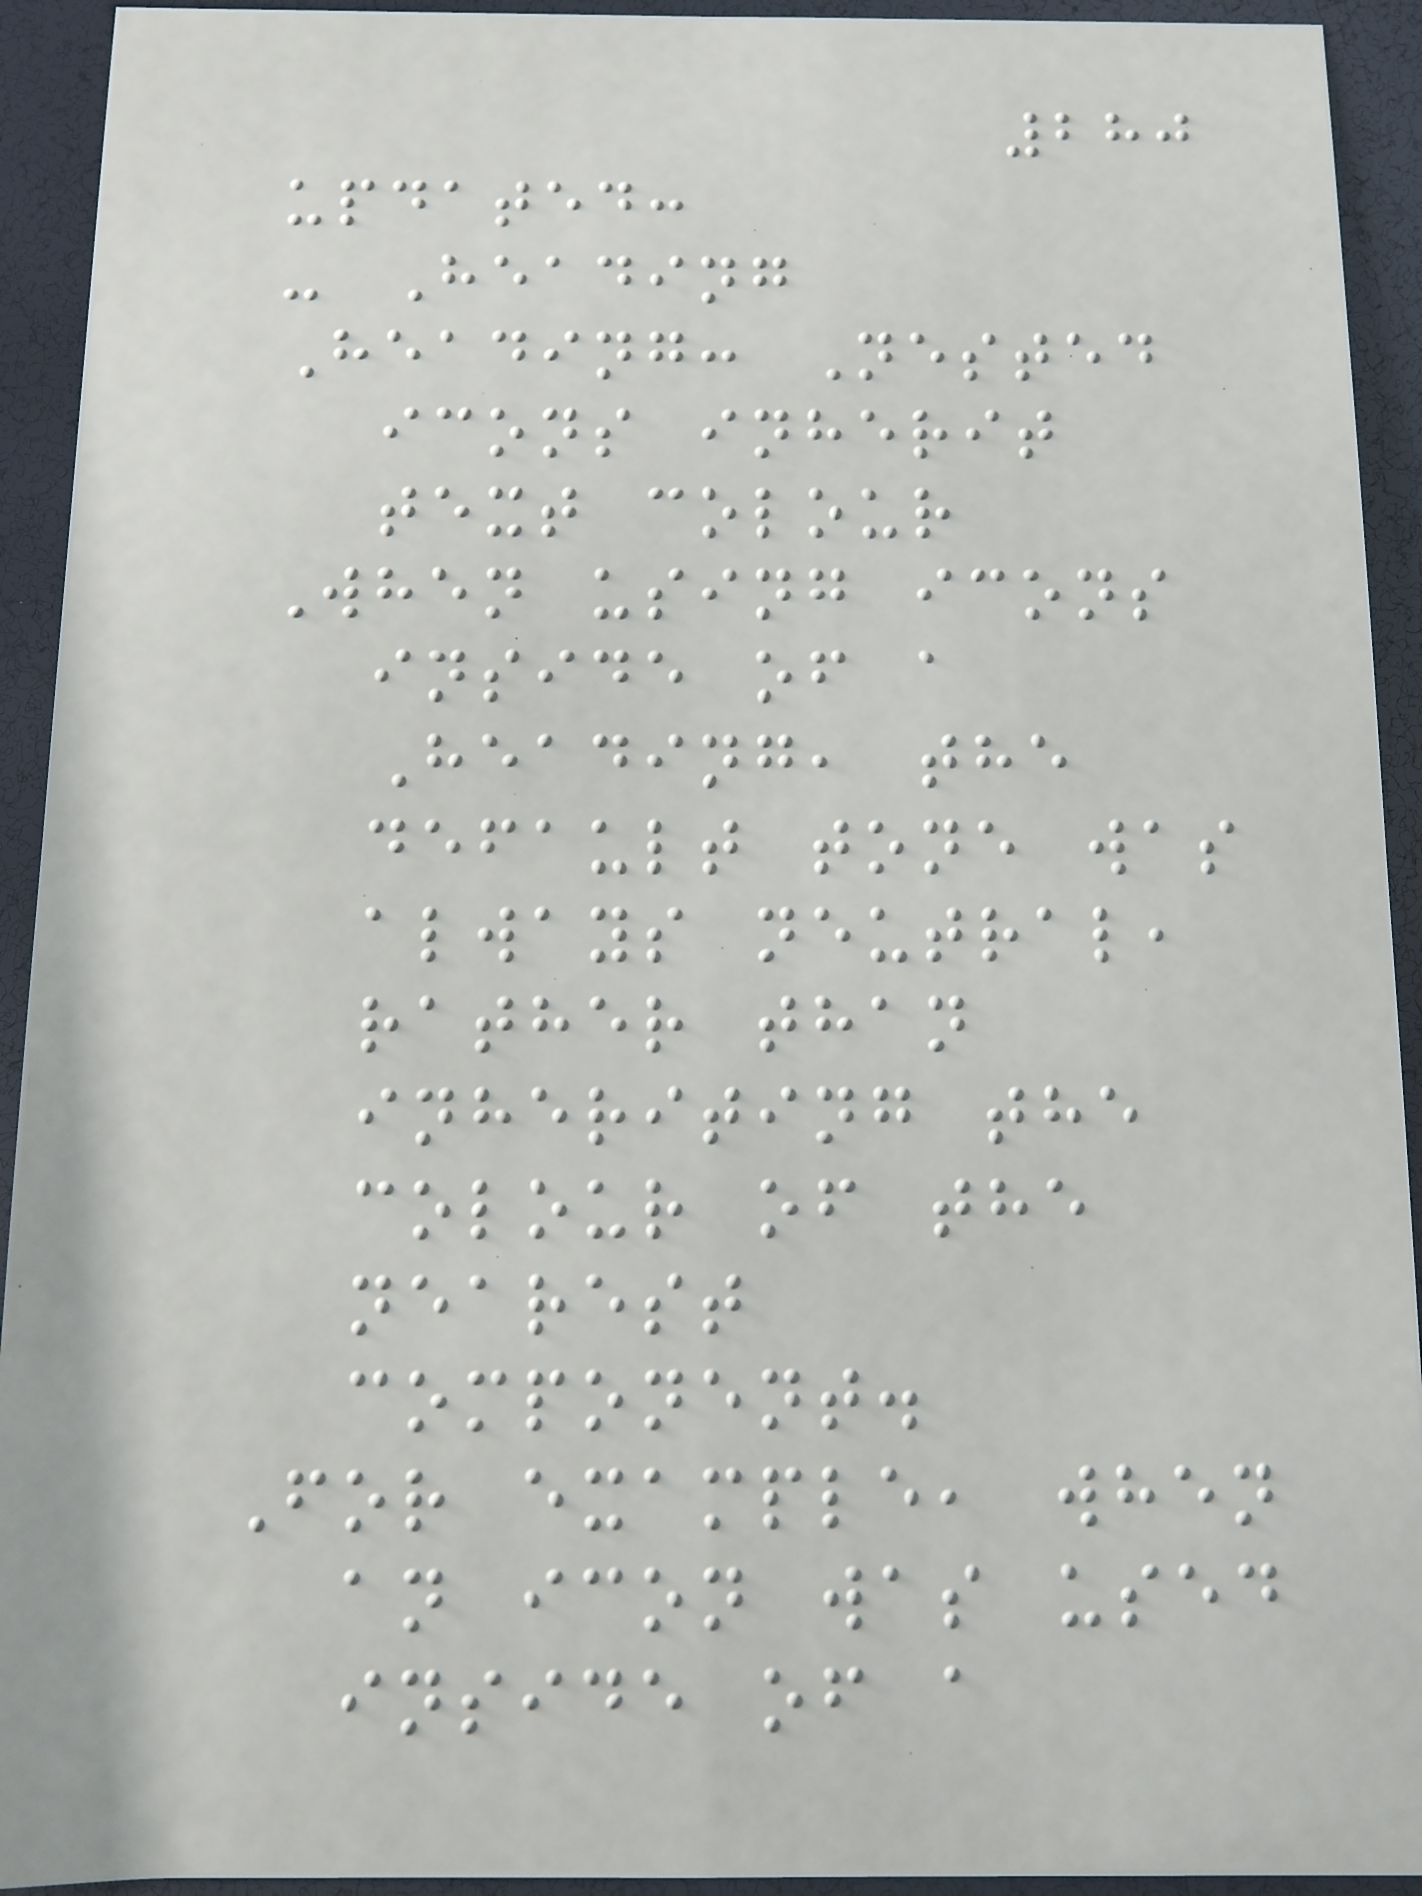280
updated:
- Heading
Heading: Nested
icons inherit
text colour
When using icons
inside of a
Heading, the
default tone was
always neutral,
rather than
inheriting the
colour of the
nearest
component.
For example, when
an icon was used
inside of a
